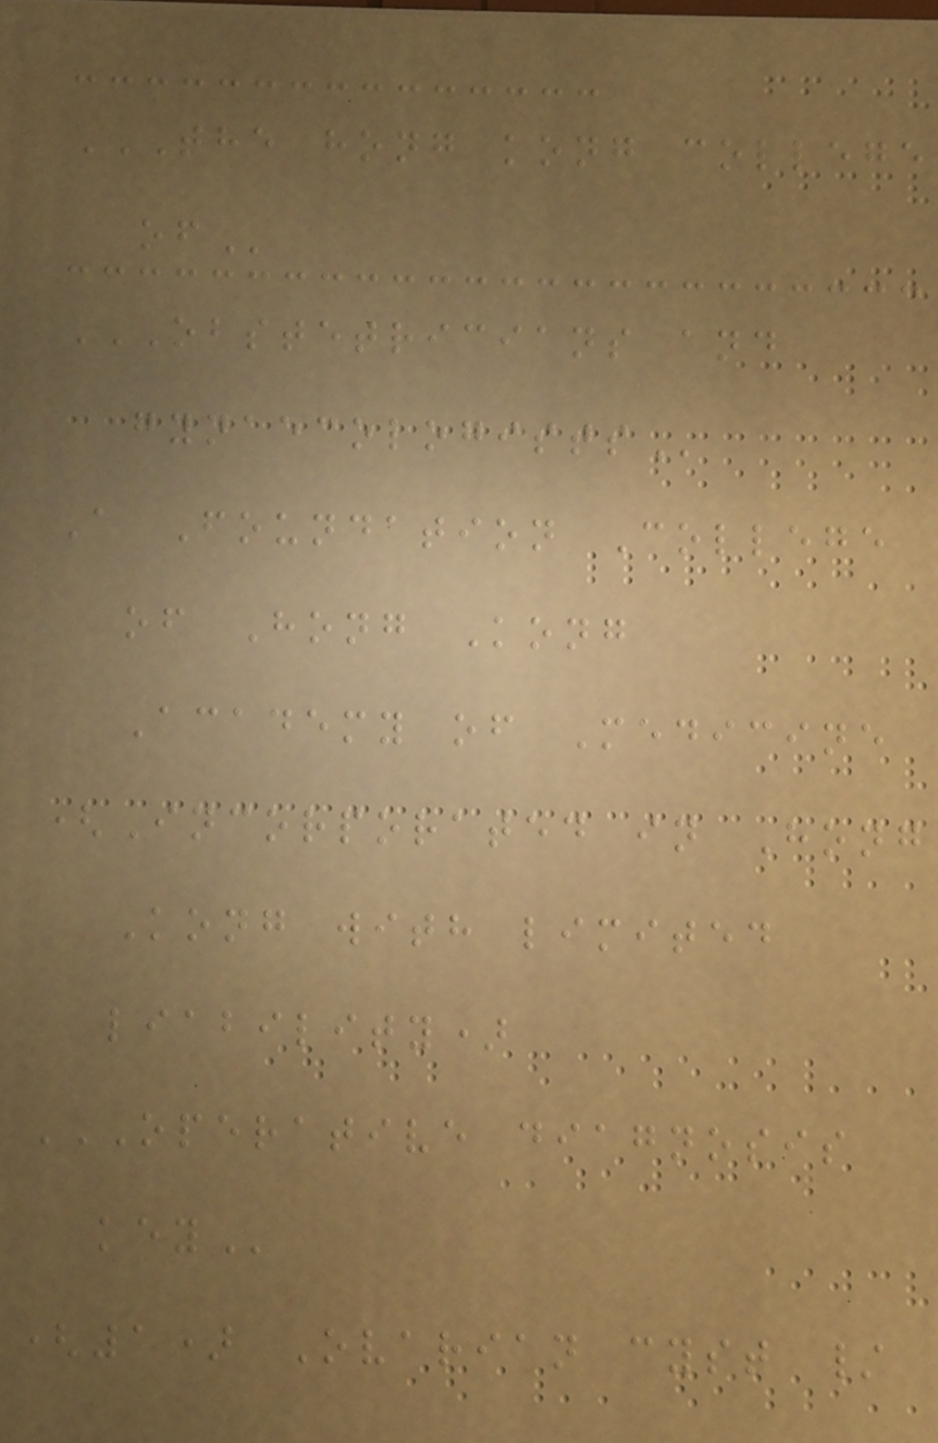THE HONG KONG COLLEGE
OF
OBSTETRICIANS AND
GYNAECOLOGISTS
A Foundation College
of Hong Kong
Academy of Medicine
(Incorporated in Hong
Kong with limited
liability)
OPERATIVE DIAGNOSIS
KEY
(1) Ovarian cyst /
